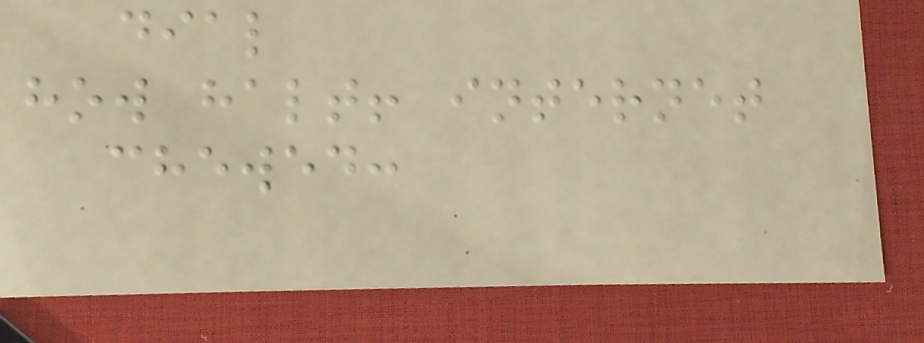dial
how halt! internet
chewed:
